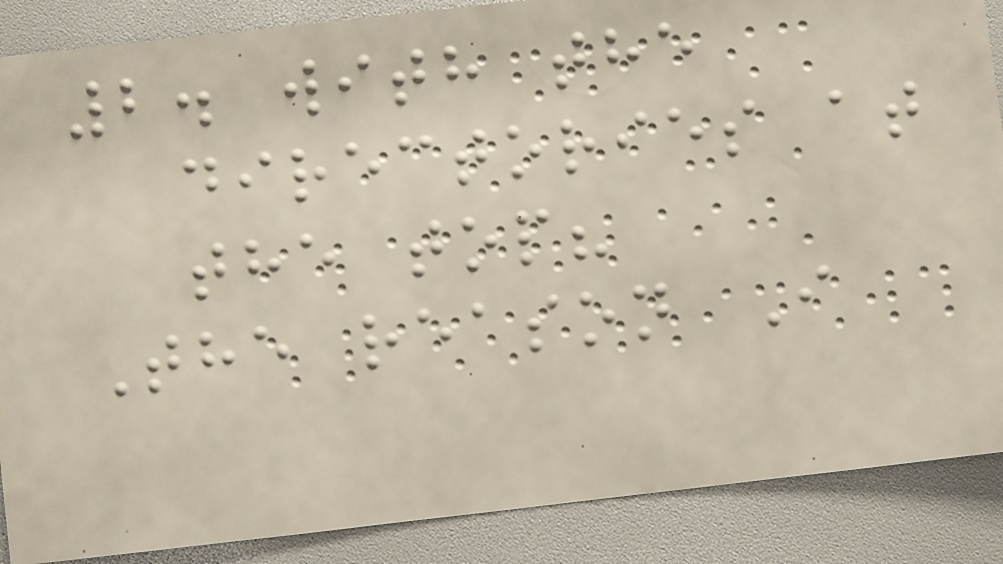2. with the
directories at
the top?
The reason I
